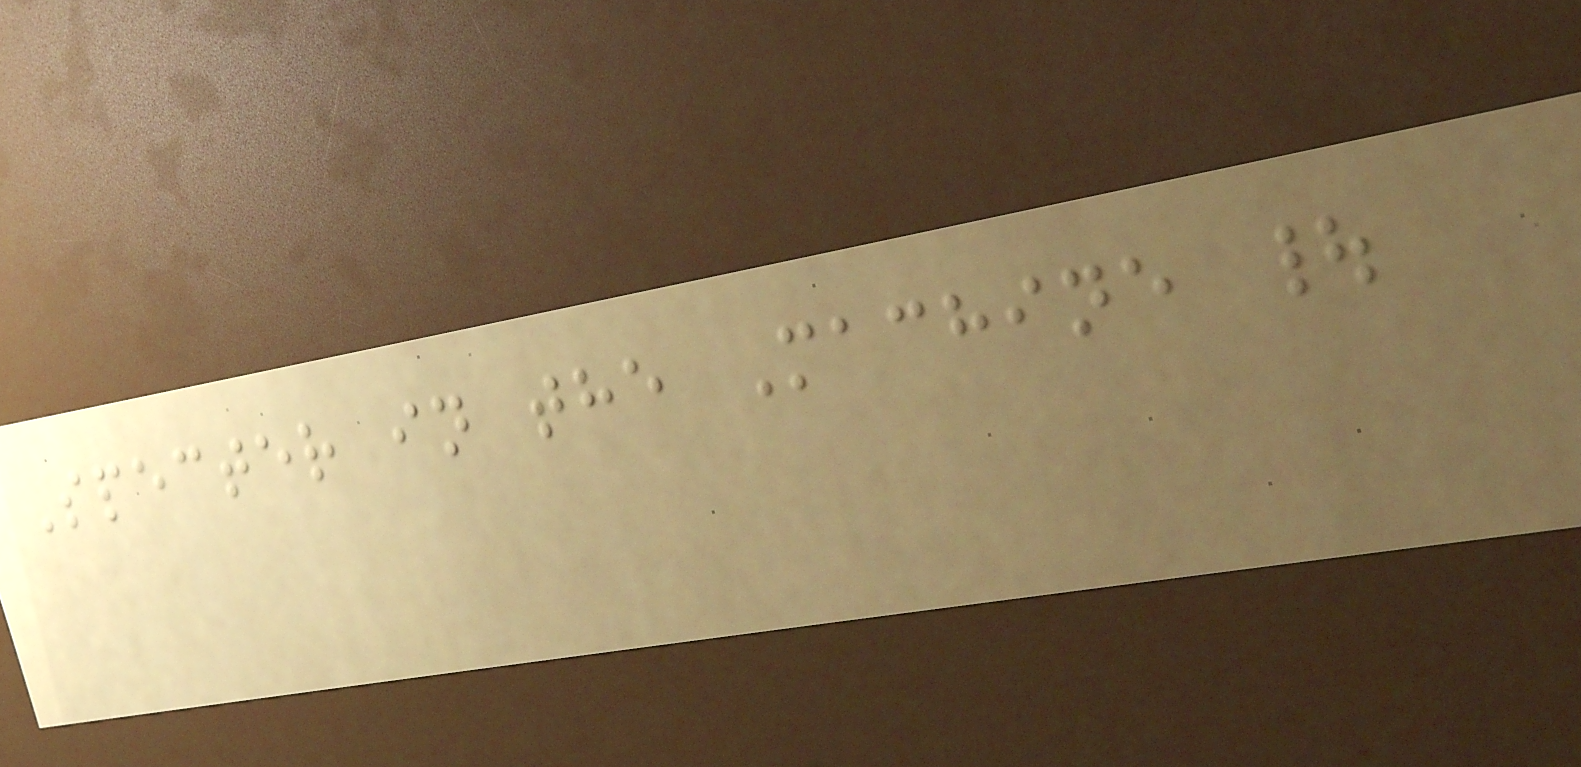Specter in the Machine |
